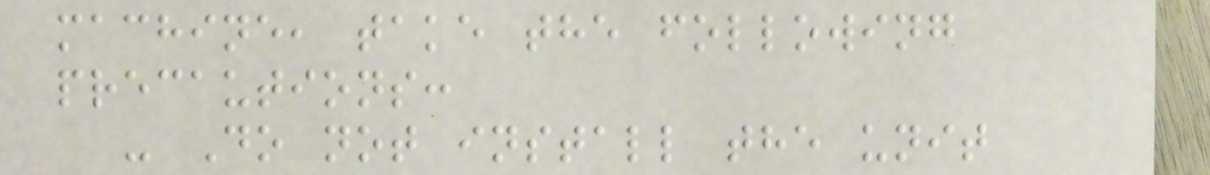machine, take the following
precautions:
- Do not install the unit
